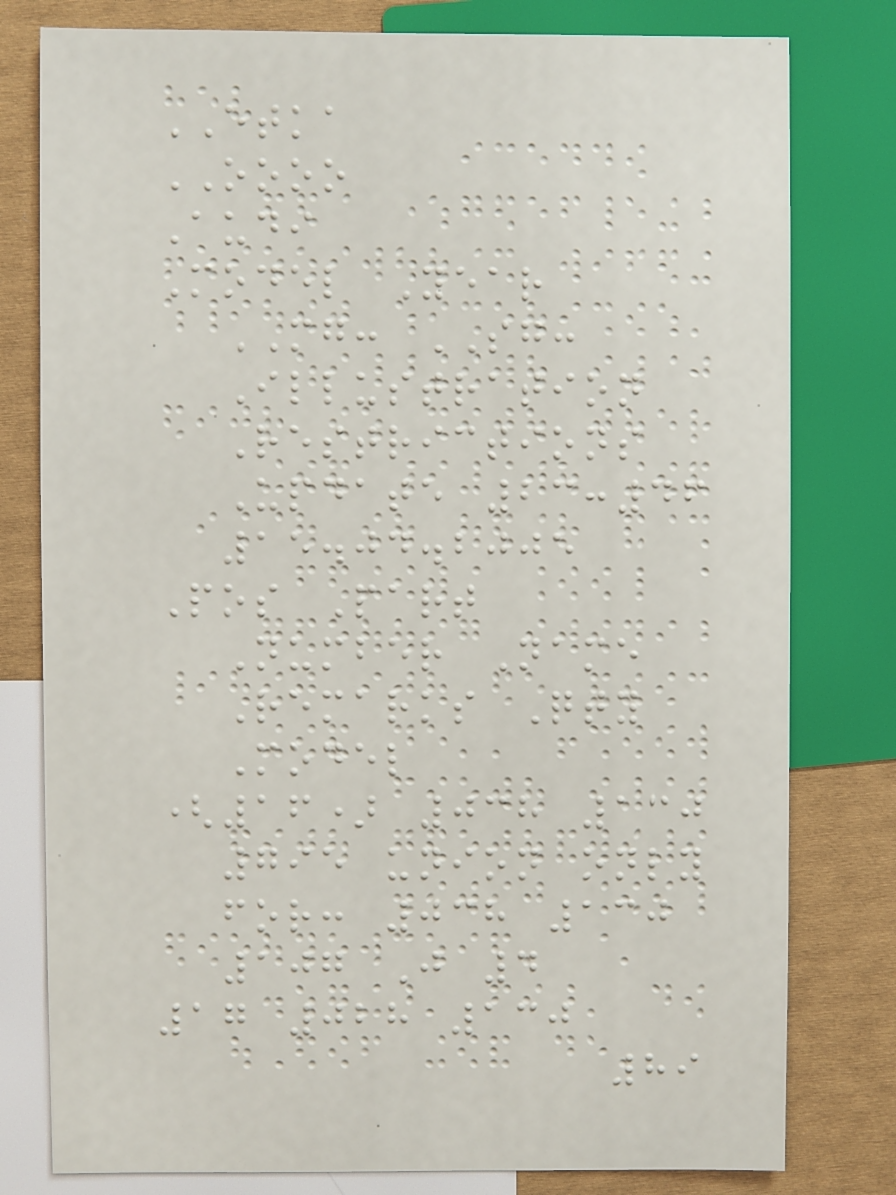ETKA
OOOO
Audi
Model Year
MG: SG:
Illustration
Restrictions
Update 23:46
15.04.2005
Pos Part
Number Name
Remarks Qty
Model
(16) 038 130
795 union only
for: 038 130
107 J 4
17 028 130
89
